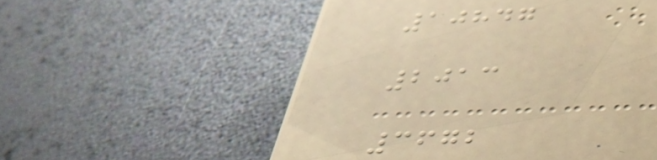10847
2013
3672
